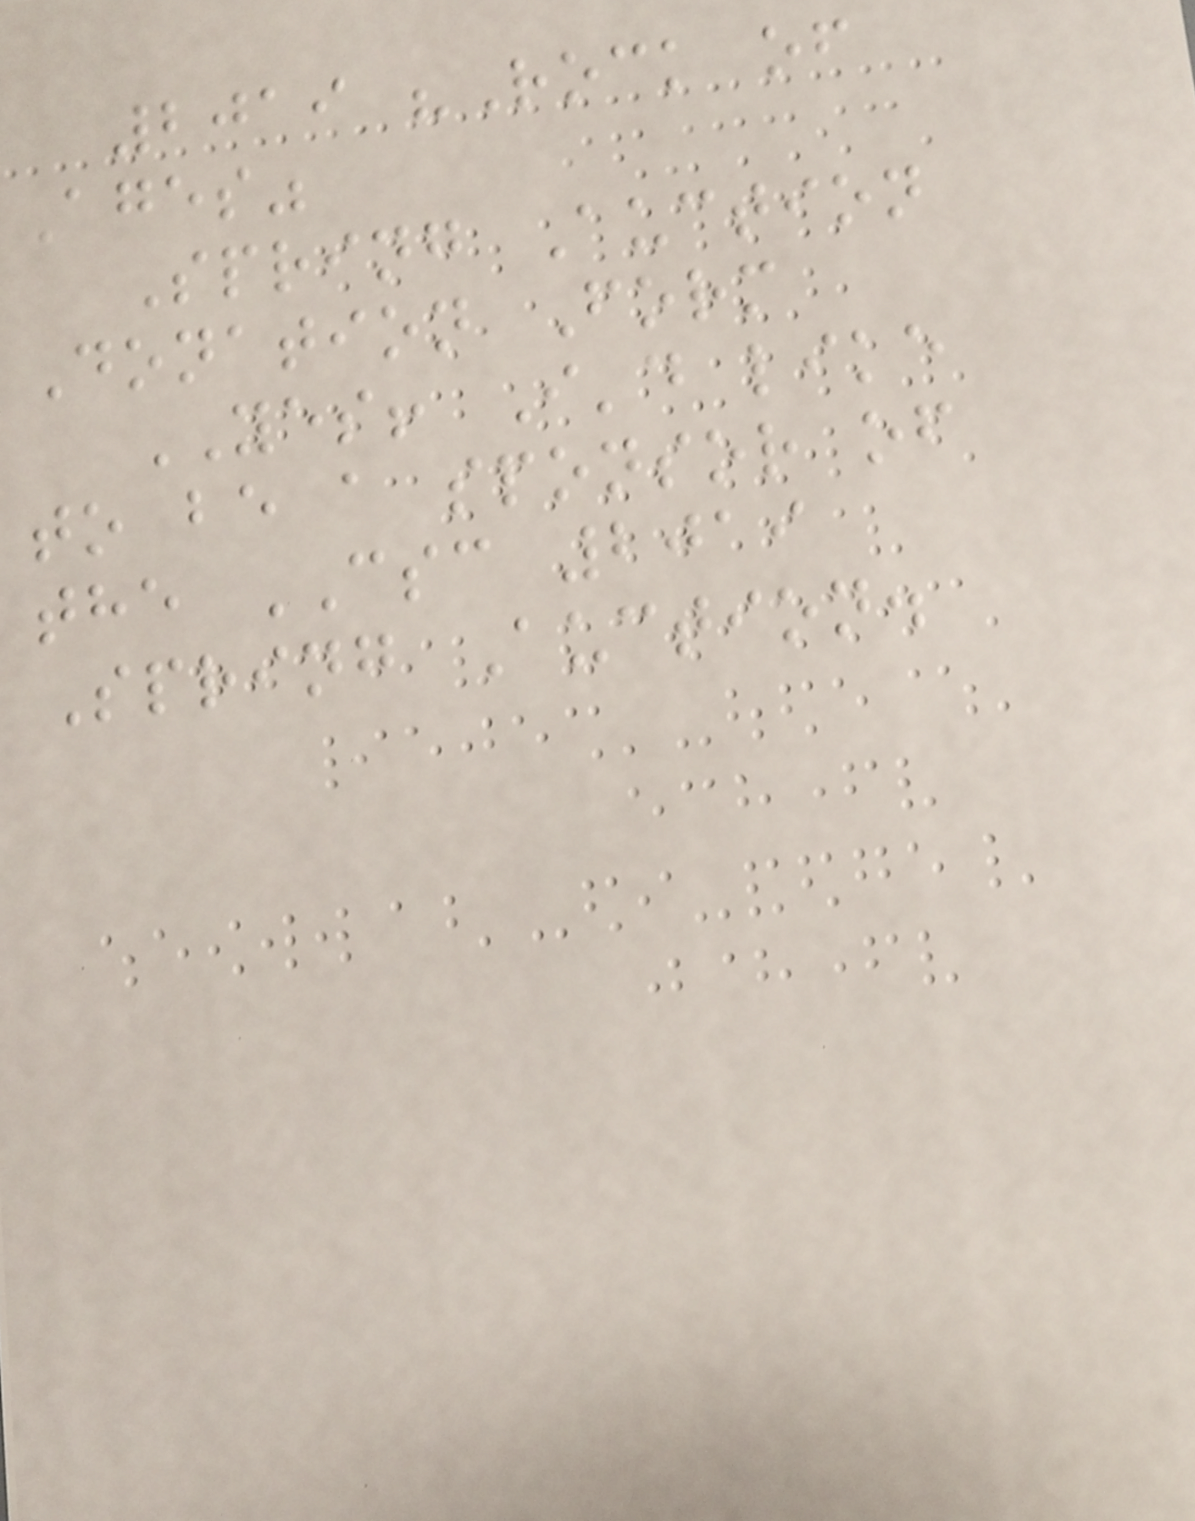2019 "Rock of
Ages"
Spring Auction
Donation Form
YES! I'd like
to be a sponsor of
the CSC 2019
Spring Auction.
